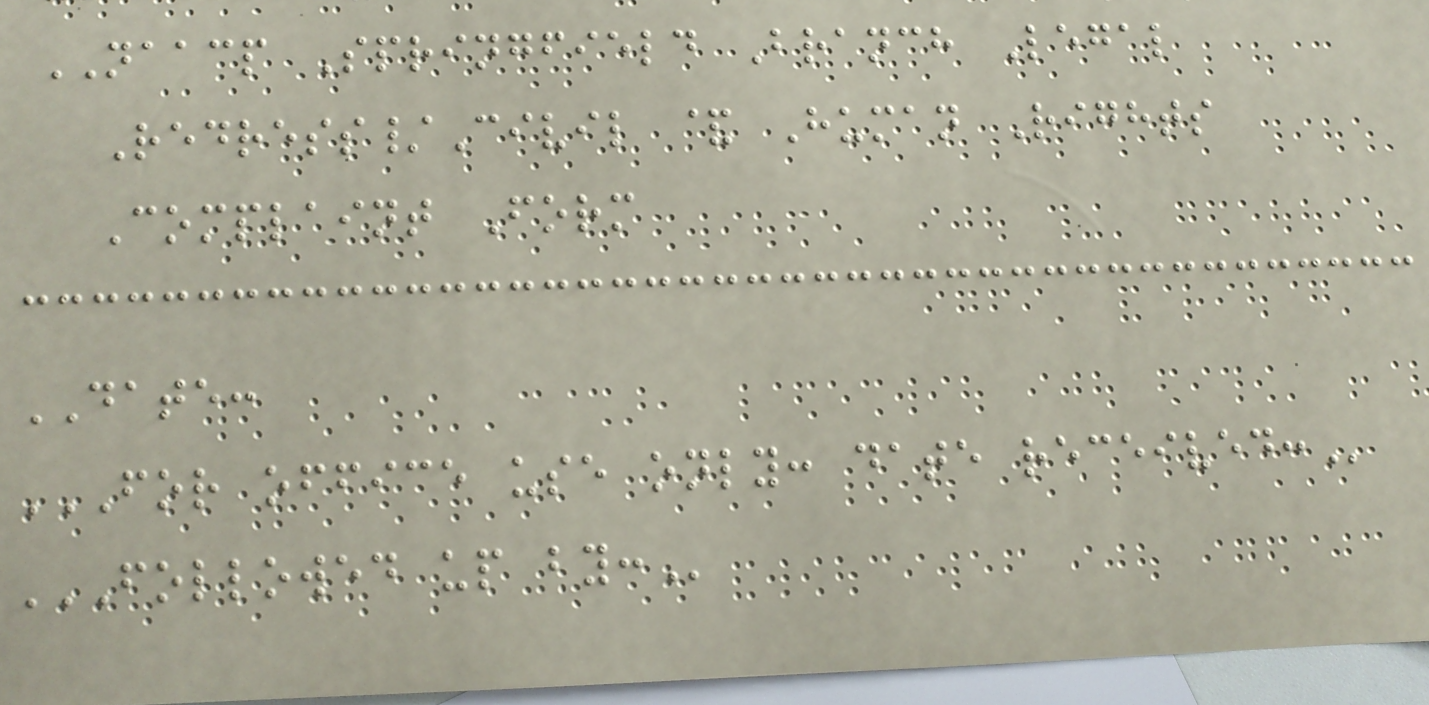NAACP Springfield Branch Legal
Redress/Civil & Human Rights
Complaint Form
DATE:
FOR OFFICE USE ONLY: DATE RECEIVED:
FOLLOWED UP BY:
